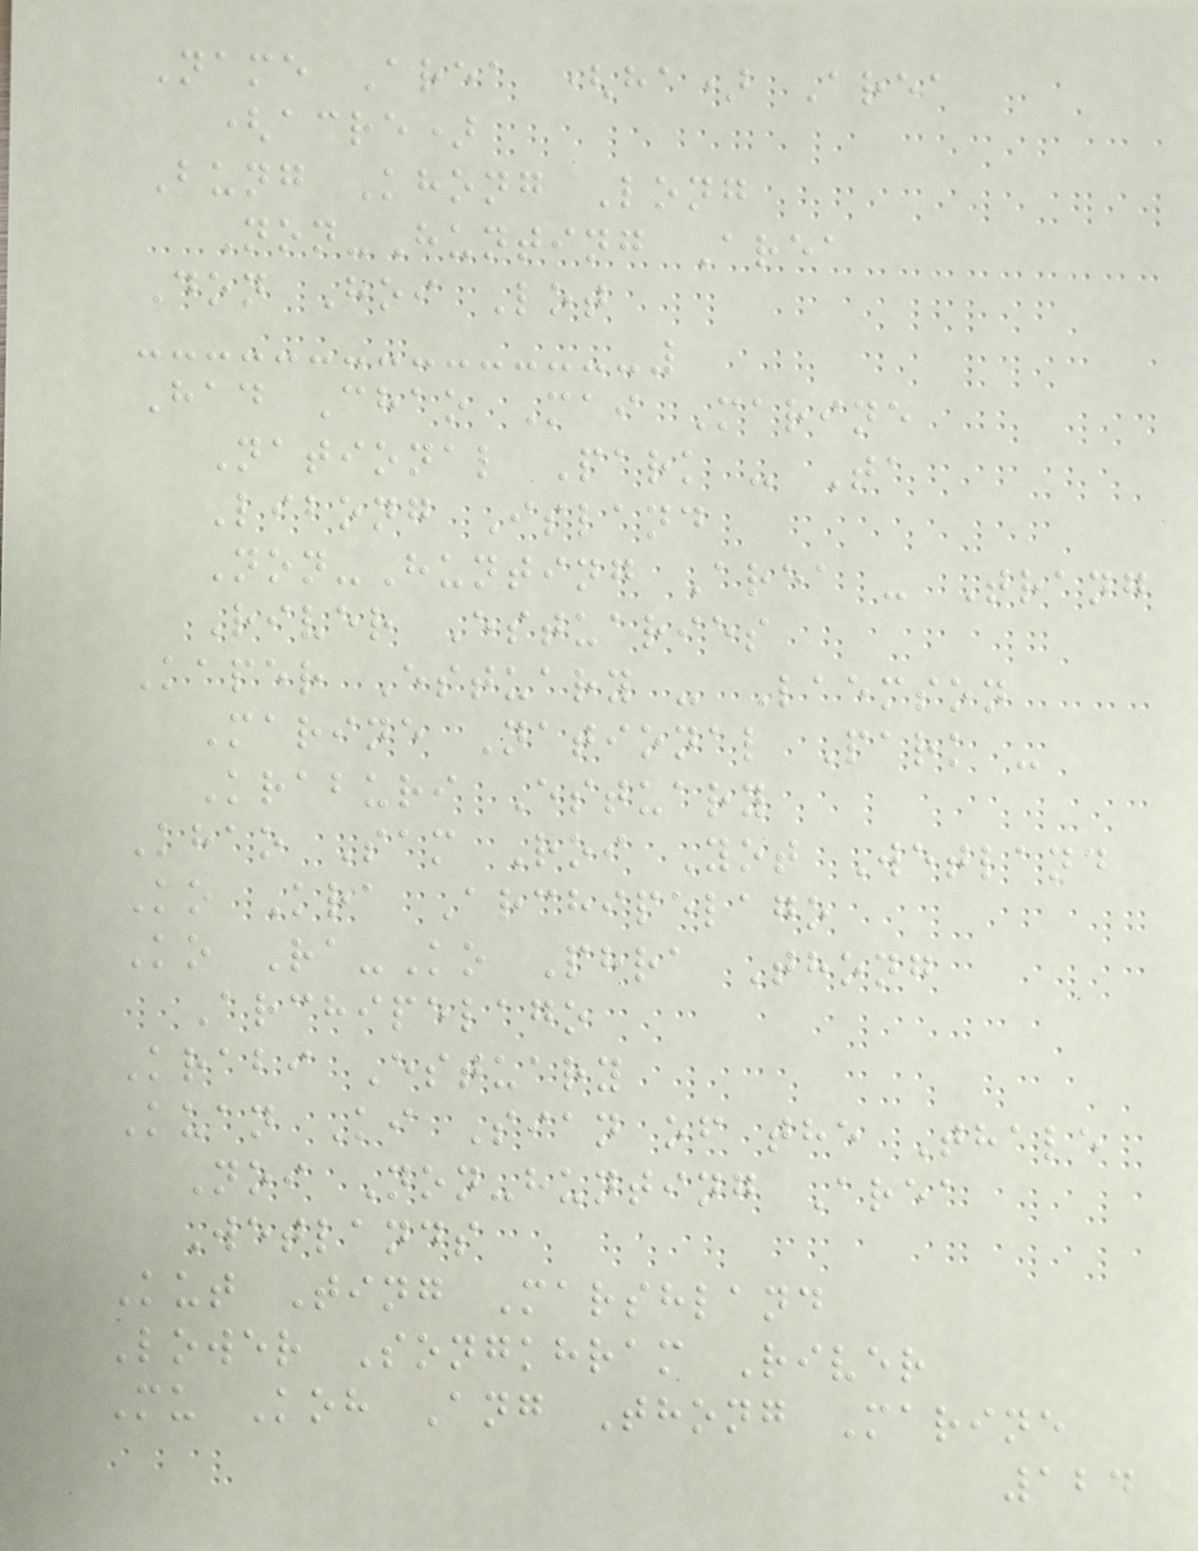Name Area (ha) Area
(acre)
Bung Khong Long
Non-Hunting Area
Don Hoi Lot
Had Chao Mai Marine
National Park - Ta
Libong Island
Non-Hunting Area - Trang
River Estuaries
Kaper Estuary - Laemson
Marine National Park -
Kraburi Estuary
Khao Sam Roi Yot Wetland
Ko Kra Archipelago
Ko Ra-Ko Phra Thong
Archipelago
Krabi Estuary
Kuan Ki Sian of the Thale
Noi Non-hunting Area
Wetlands
Kut Ting Marshland
Lower Songkhram River
Mu Koh Ang Thong Marine
124
